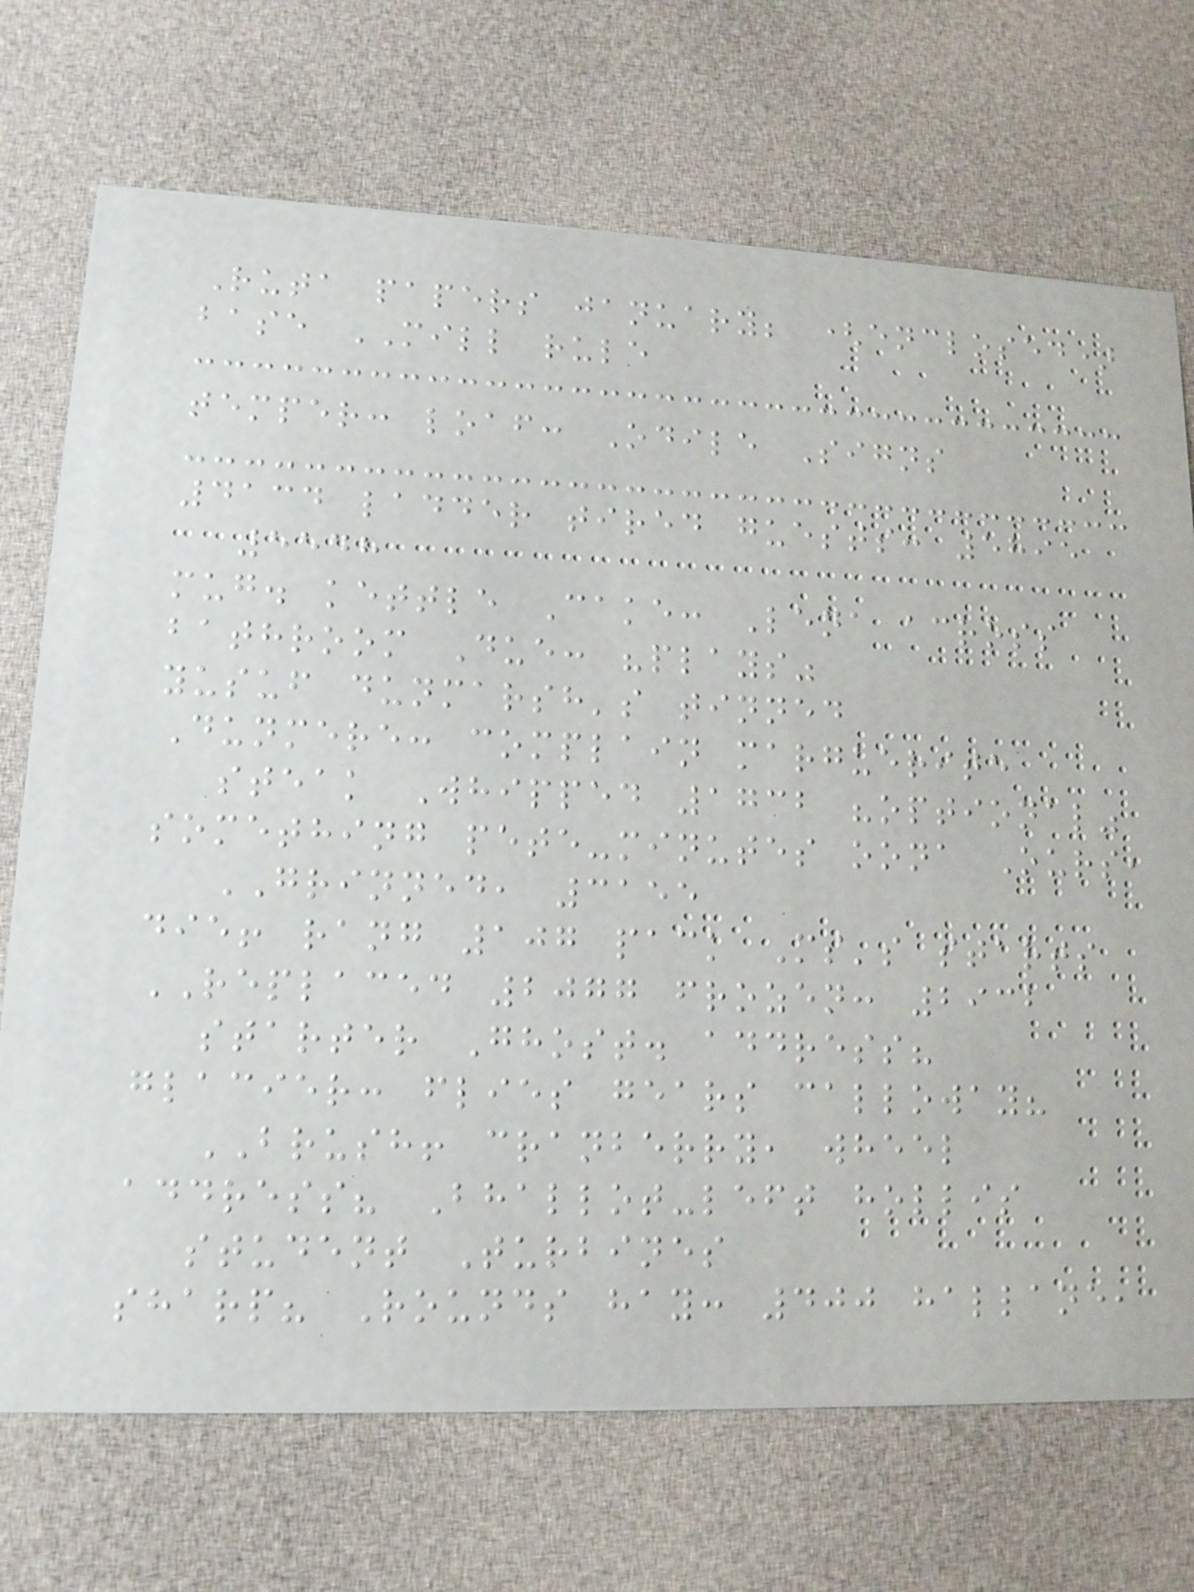Ruta papers january; (enclosed)
base MILL rule
temper: loaf: Odile Signs
4134 ladder tired guests: 5895
5548
mug. kettle Cake: Lena across
bathroom Due: "plays"
yusuf dunmarsh's tinned
Dunmere: complain marguerite
steak Whipped 1732 "optional"
something pete-minutes oona Ours,
GRINNED, 3155
die! rang 107 pack Ms's starts
REPLACED 2077 frozen: 2932
starter Ghost. address?
glacier: flies gears calloway?
BRUSH! cranberry, wheel
address? Bhallot-left hollis
student Turbines
sharp? Rounds hay: 400 hallane,
